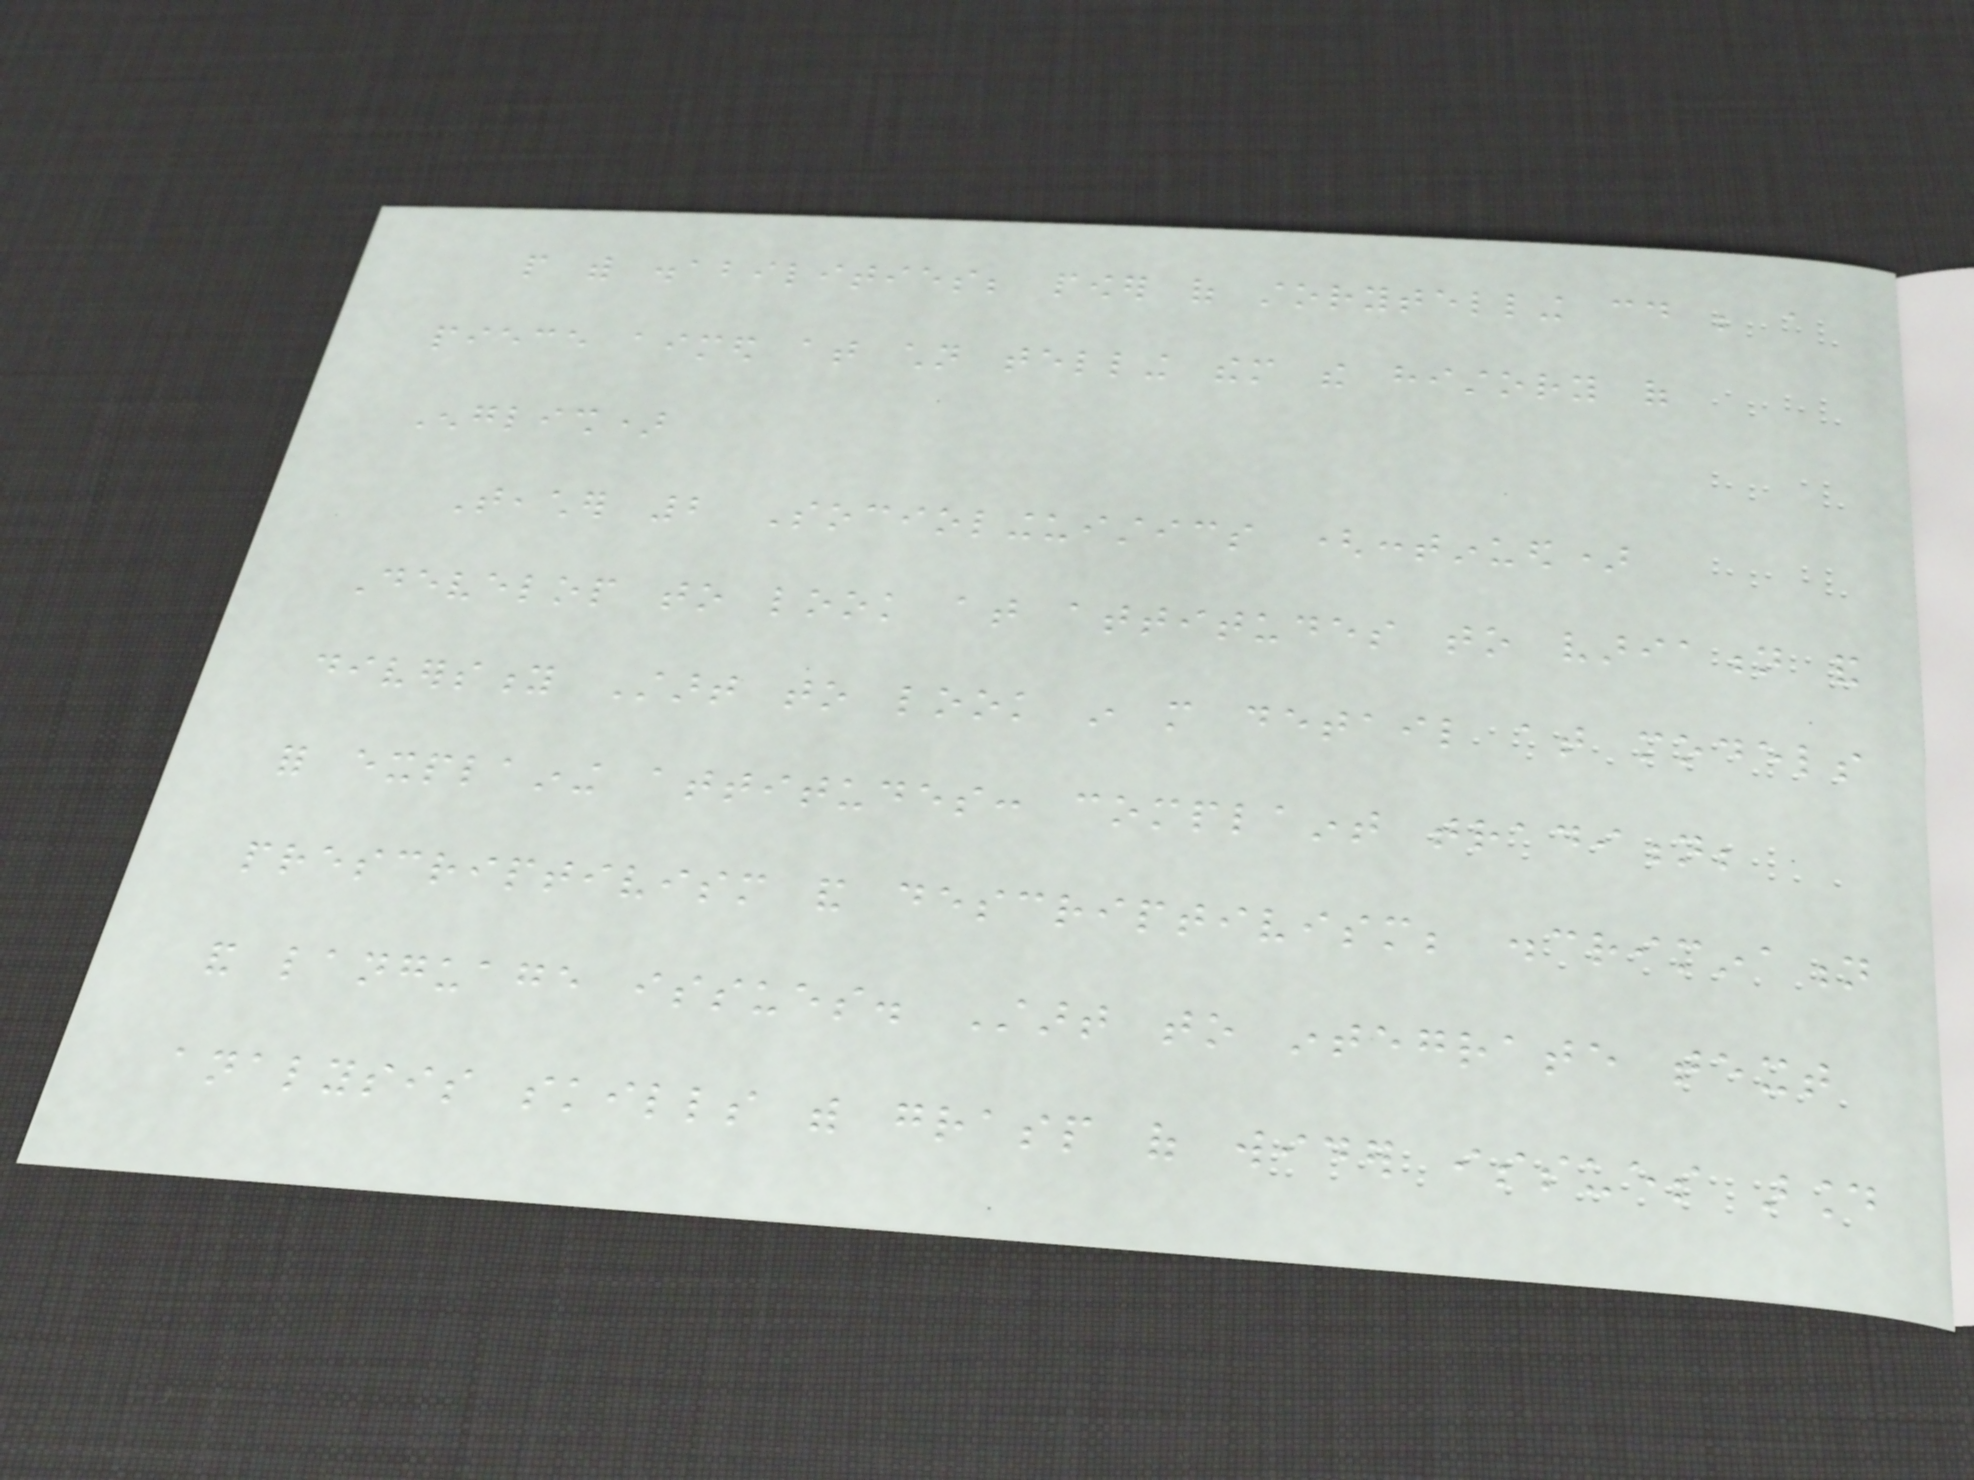people with disabilities; power of storytelling could be a
piece aimed at children telling them the history of
English)
Teacher 2 Sociolinguistics (continued)
Develop to look at attitudes to variation and
diversity Start to look in more detail at models
for explaining attitudes: complaint tradition;
prescriptivism and descriptivism; discrimination
and language issues. Start to integrate text
analysis skills with grasp of wider issues around
